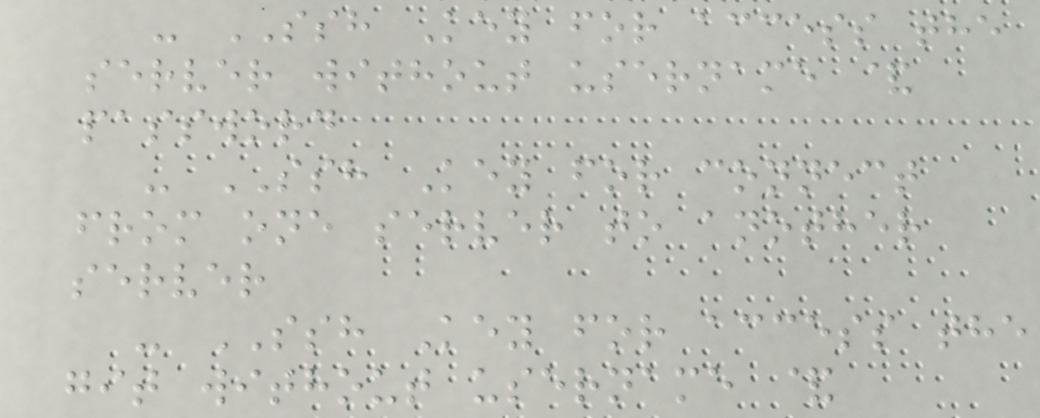- SSH Key for access the
server without username &
password
- SSH Key for connect
from one server to another
server
- SSH Key for access the
git without username &
